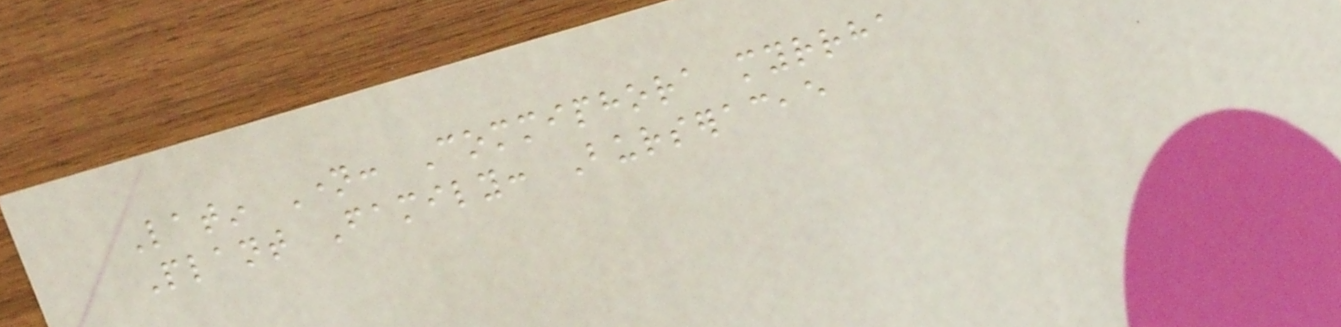Latin Name: Commiphora myrrha
Plant Family: Burseraceae
